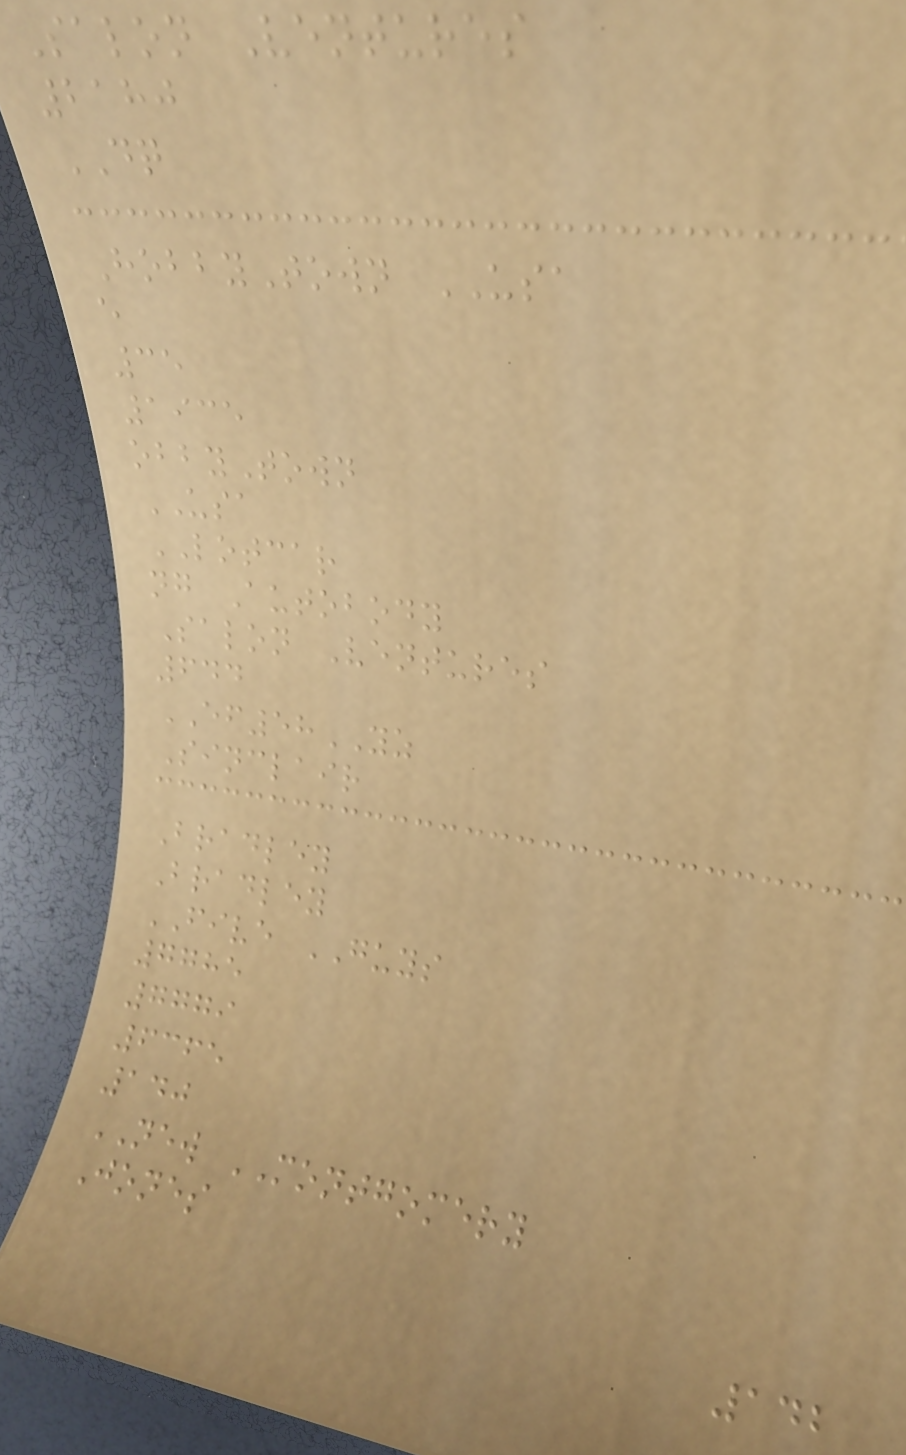Salon Ventures
2180
DQ
HobbyTown USA
e
35
1935
obbyTown
USA
LOTCAR
ng Autobody
Salon Ventures
644
EF58YZ
Sinclair
Bradley
Bradley
FIVE GUYS
7785
7779
6365
140
NEW MONTGOMERY
Jones
142
